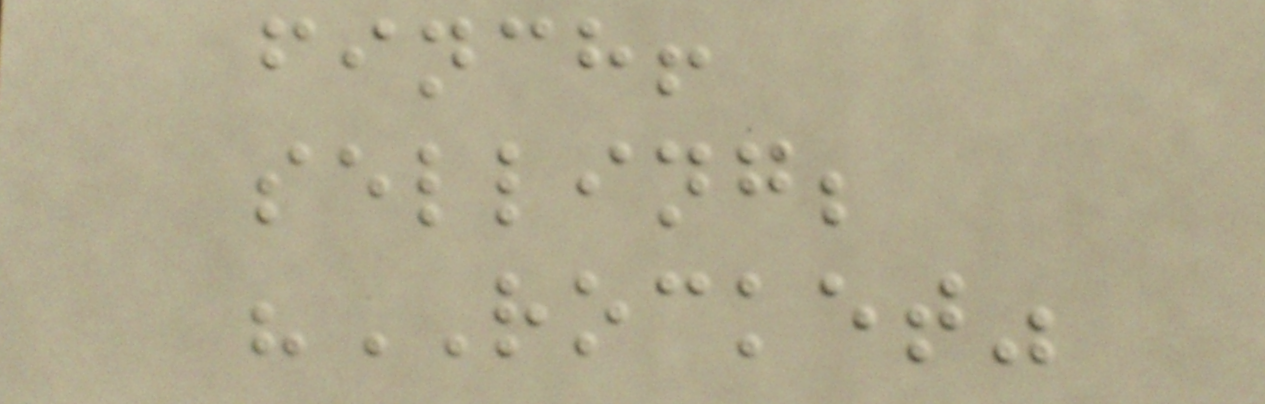finch!
selling;
"ROCKET"
